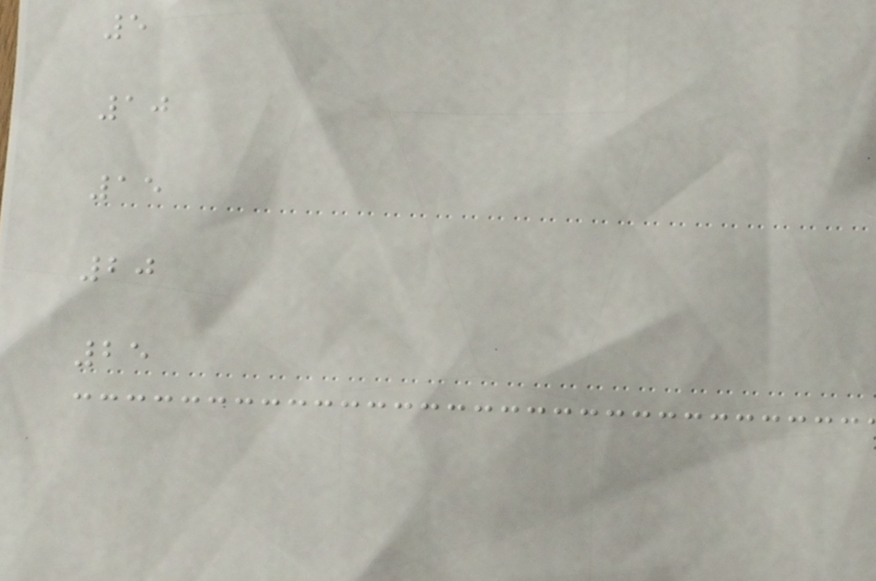5
10
15
20
25
